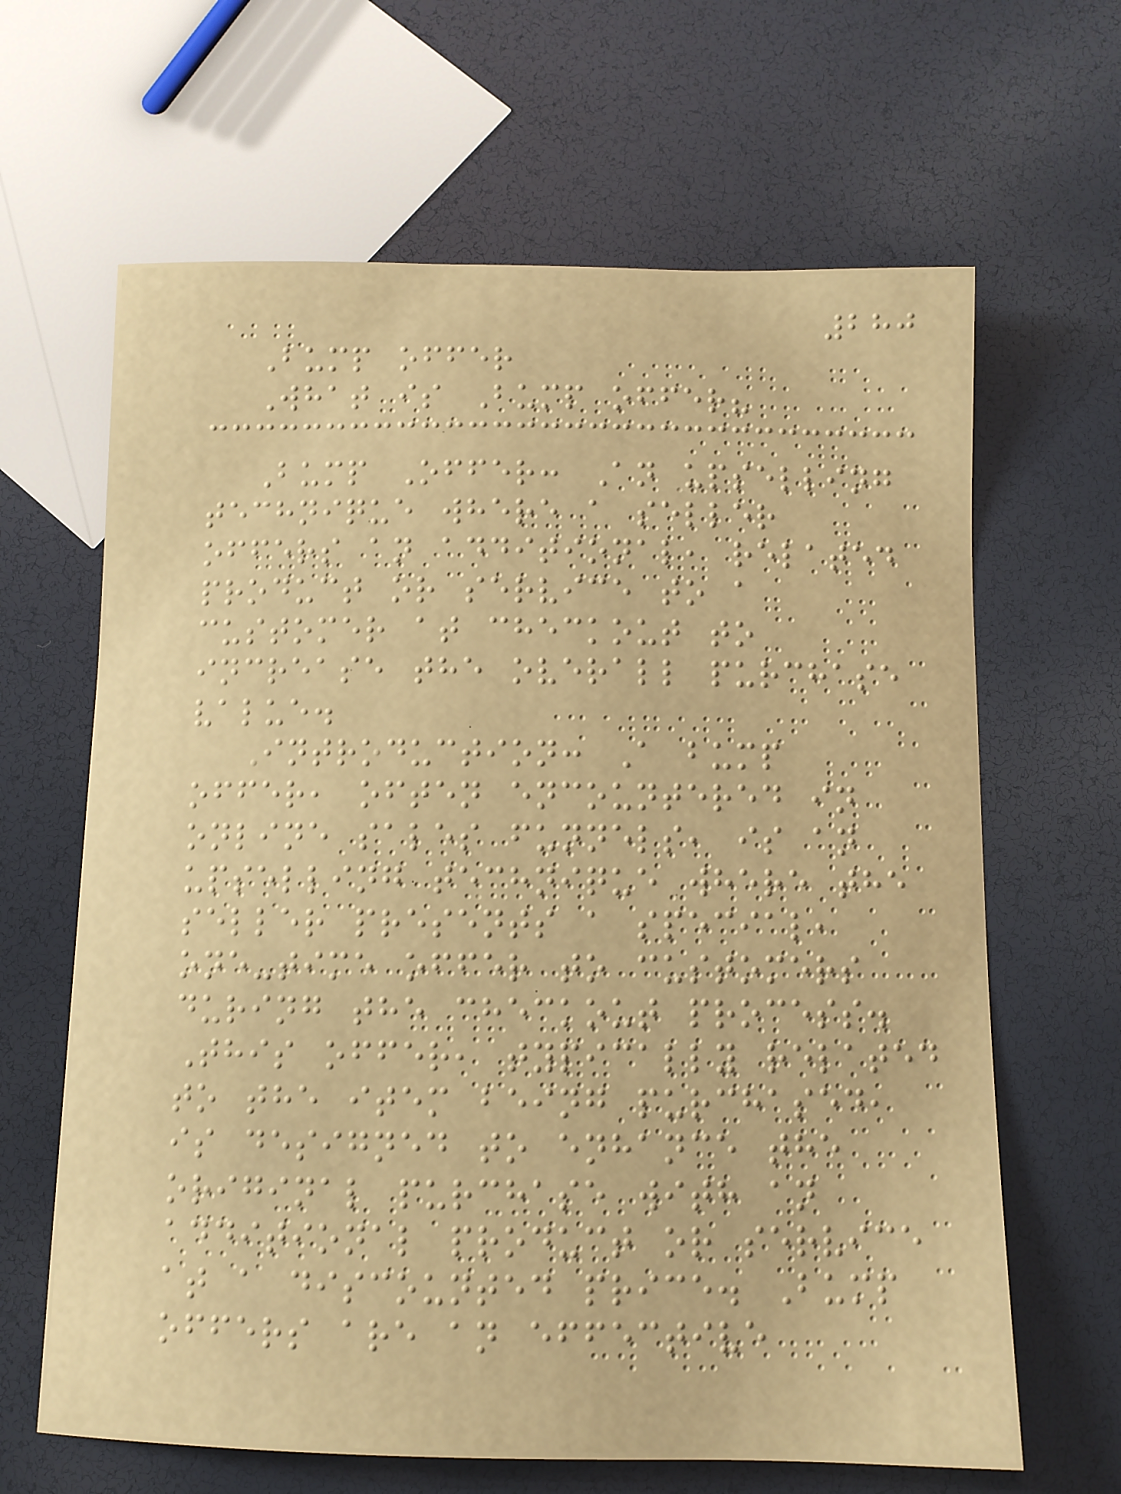280
Bump offer
What is Bump offer?
Bump Offer: An upselling
technique where a seller
offers an additional, related
product or service to a
customer at checkout to
increase the overall purchase
value.
Introduction: A bump
offer, often encountered in
online sales funnels, is an
upselling technique where the
seller presents a special,
one-time offer to customers
during the checkout process.
This offer, typically related
to the item being purchased,
is designed to enhance the
original purchase with an
additional product or service
at a discounted price. Bump
offers are an effective
